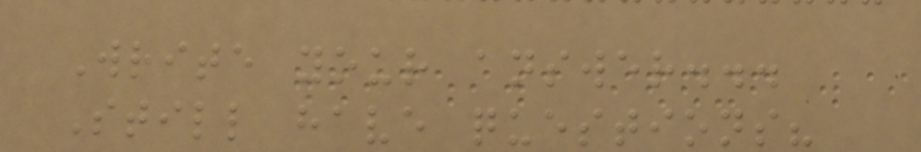Write your answer...
Still have questions?
